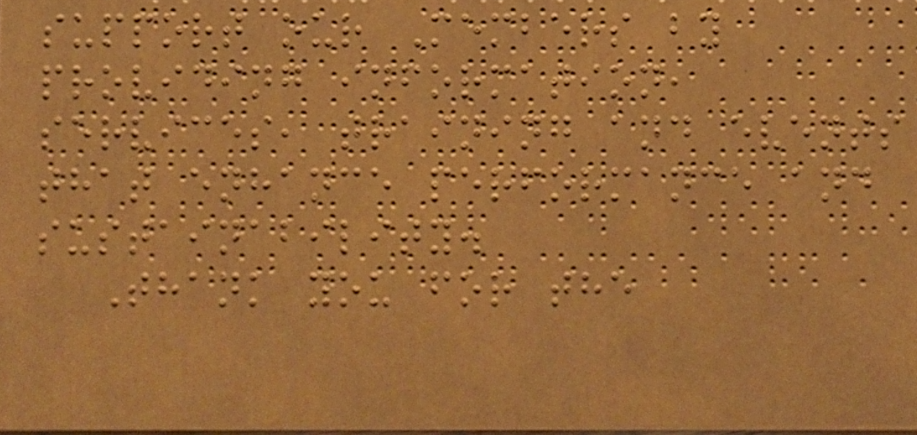support our Members by
providing information,
services, training and events
that enhance performance and
sustainability.
Thank you for the
